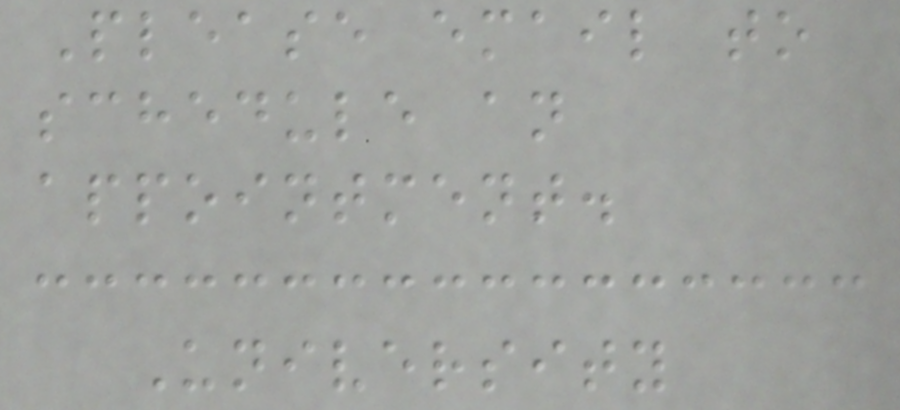Please email to
schedule an
appointment.
University
